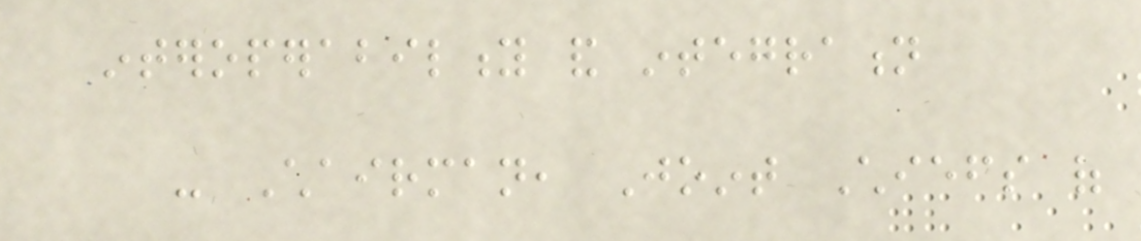interoperability and integration
- Chairman, Joint Chiefs of
